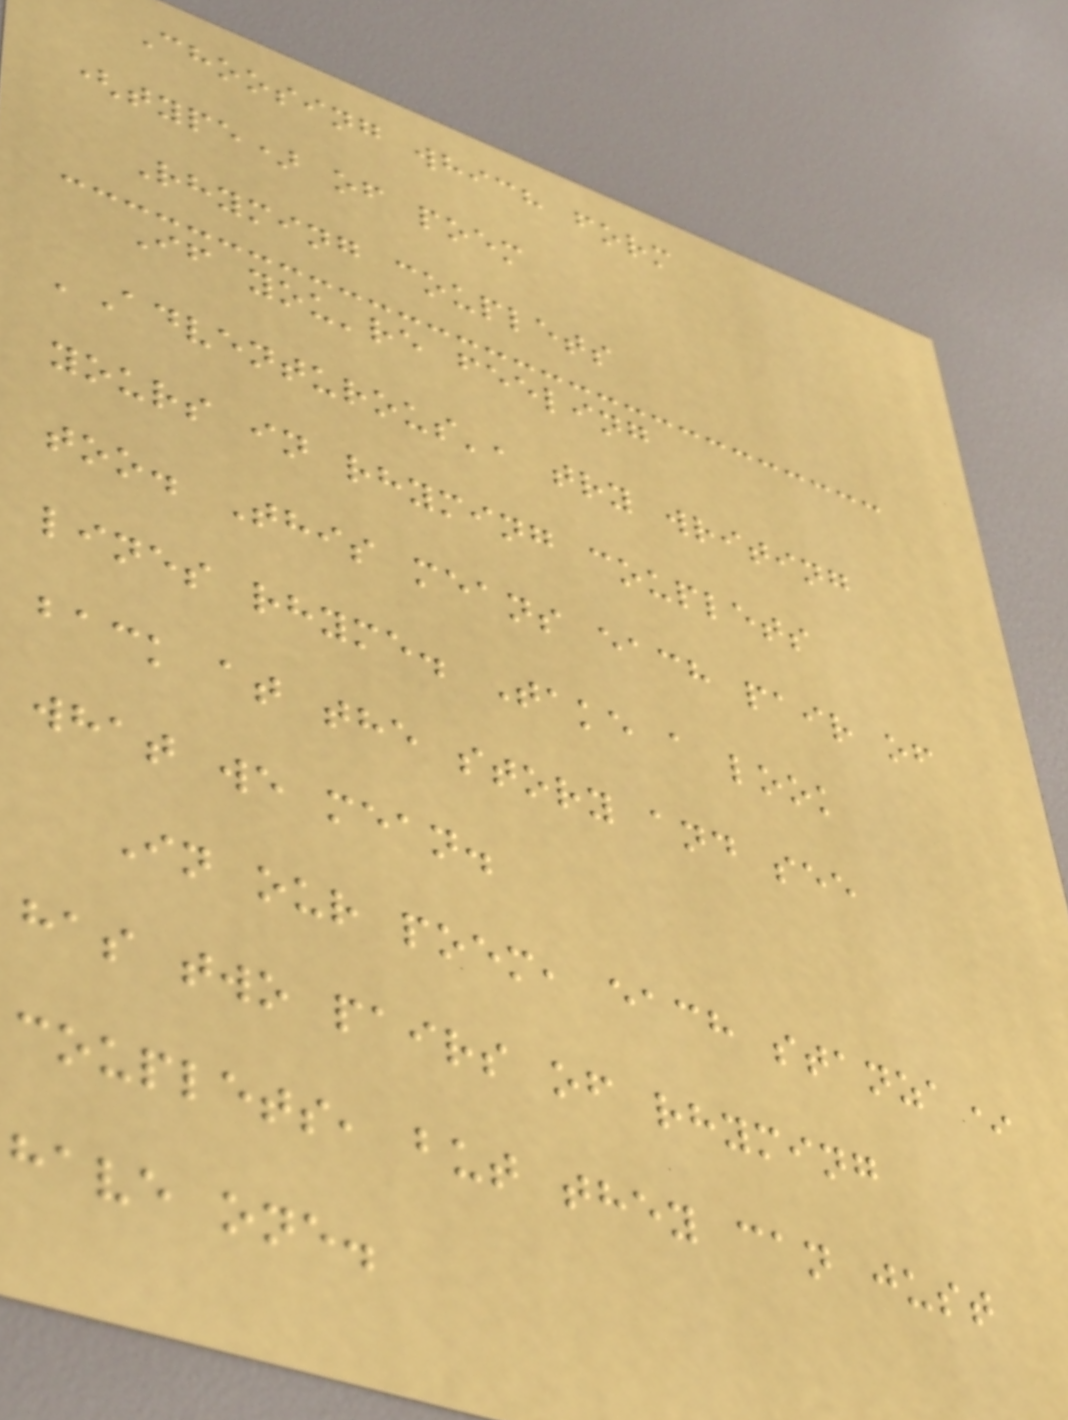Choosing which form
(type) of poem
Rhyming couplets
If you're feeling
'Adventurous', try writing
yours in rhyming couplets
too. This means each pair of
lines rhyme. Take a look
back at the story and see
what we mean.
In our poem, each stanza*
has two pairs of rhyming
couplets, but they can just
have one.
